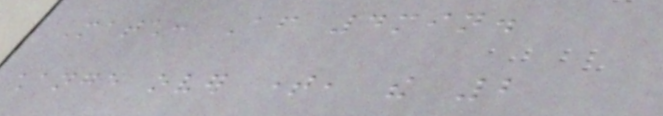Match: After 4min.
change over time, the 2
